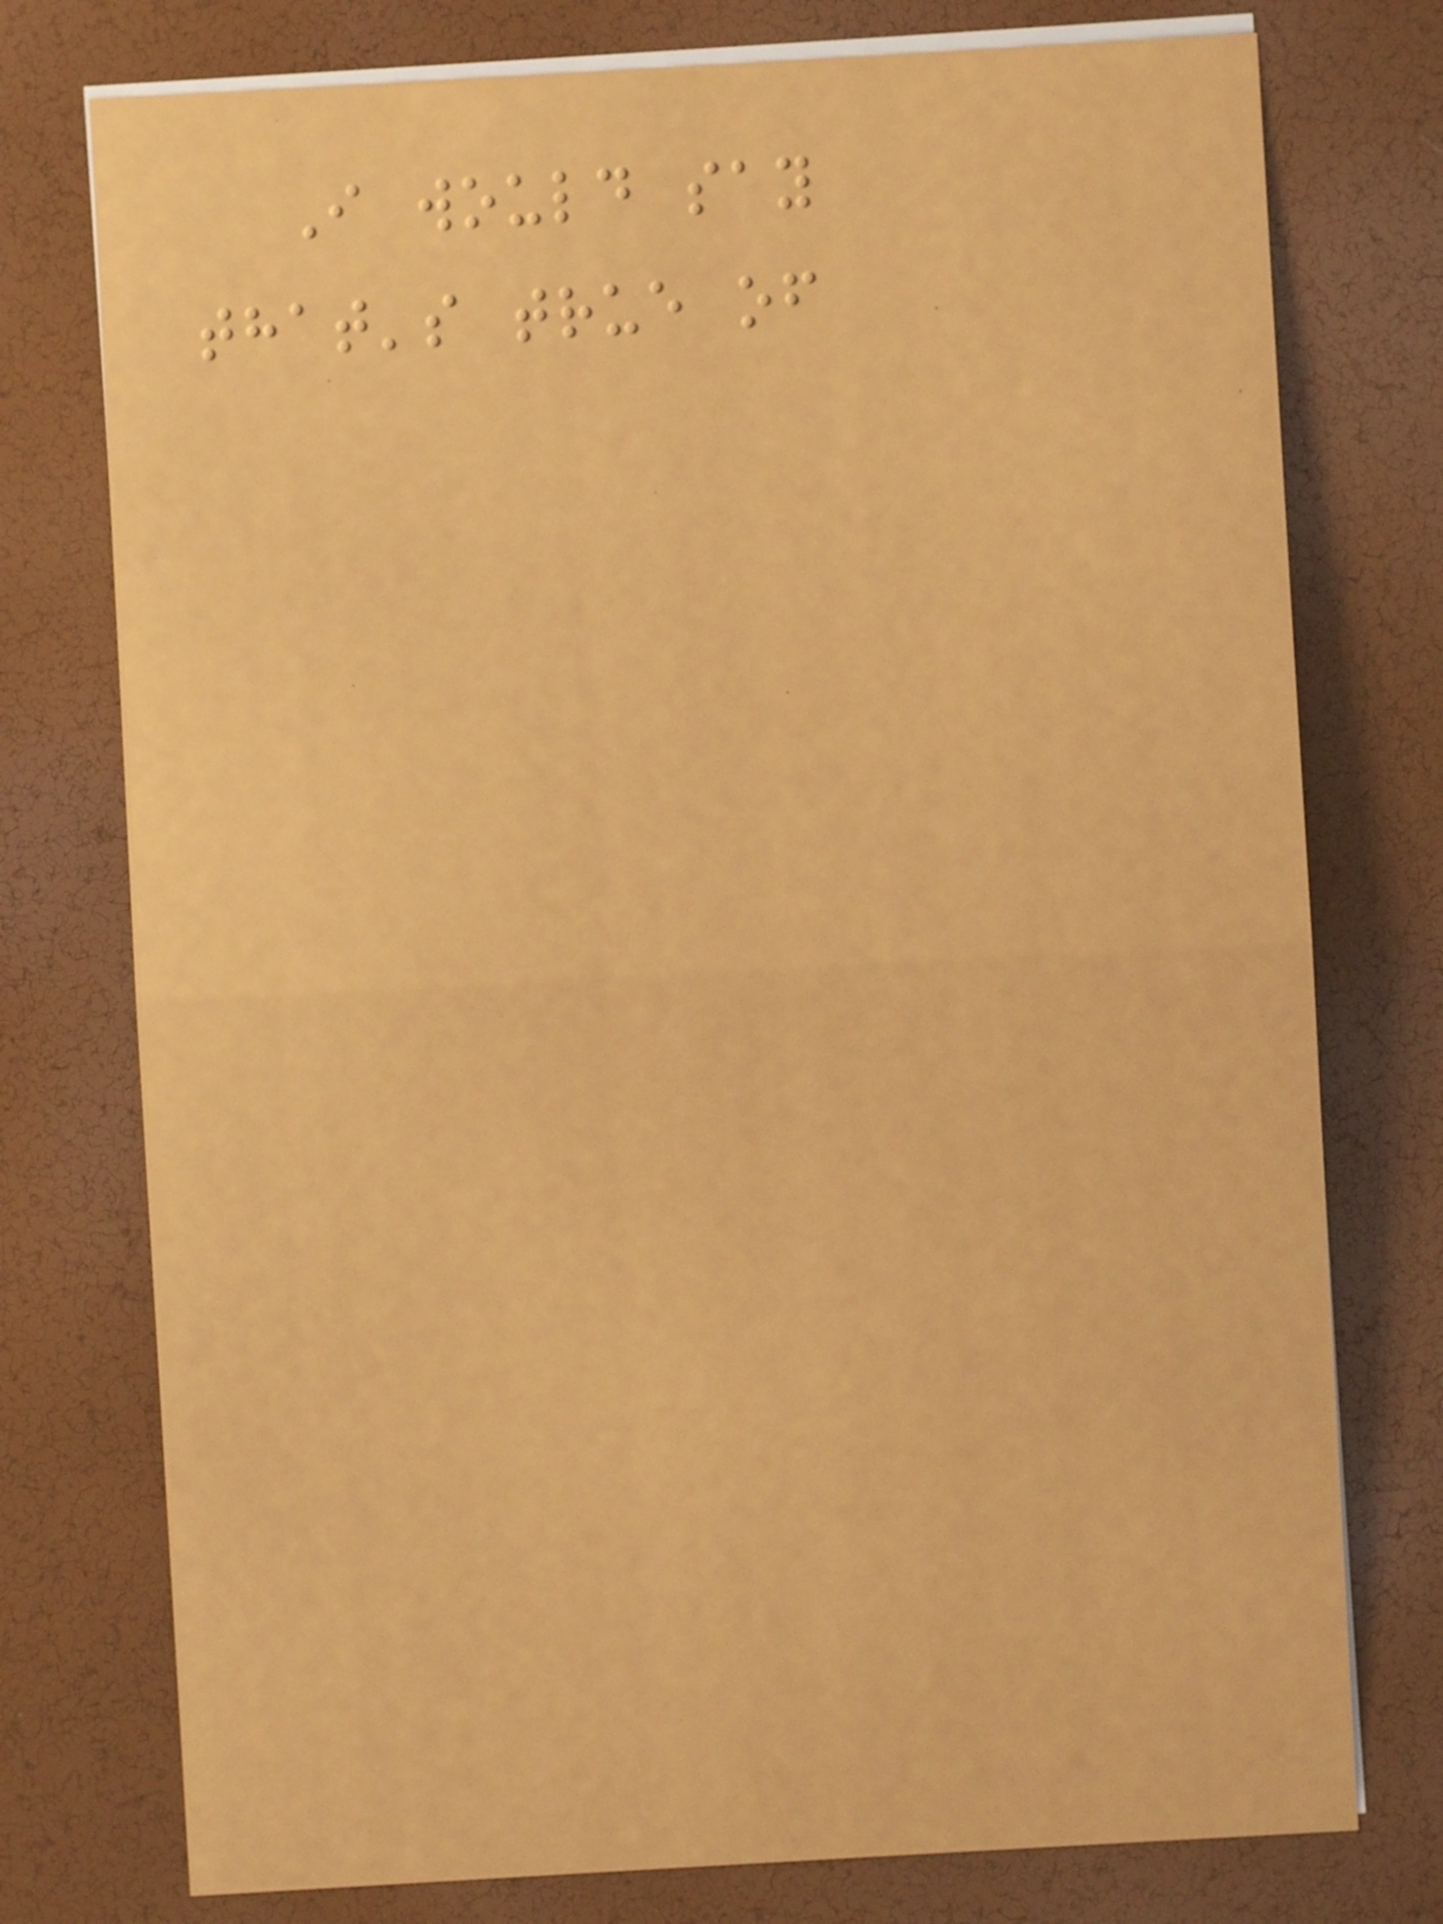I would say
that's true of
